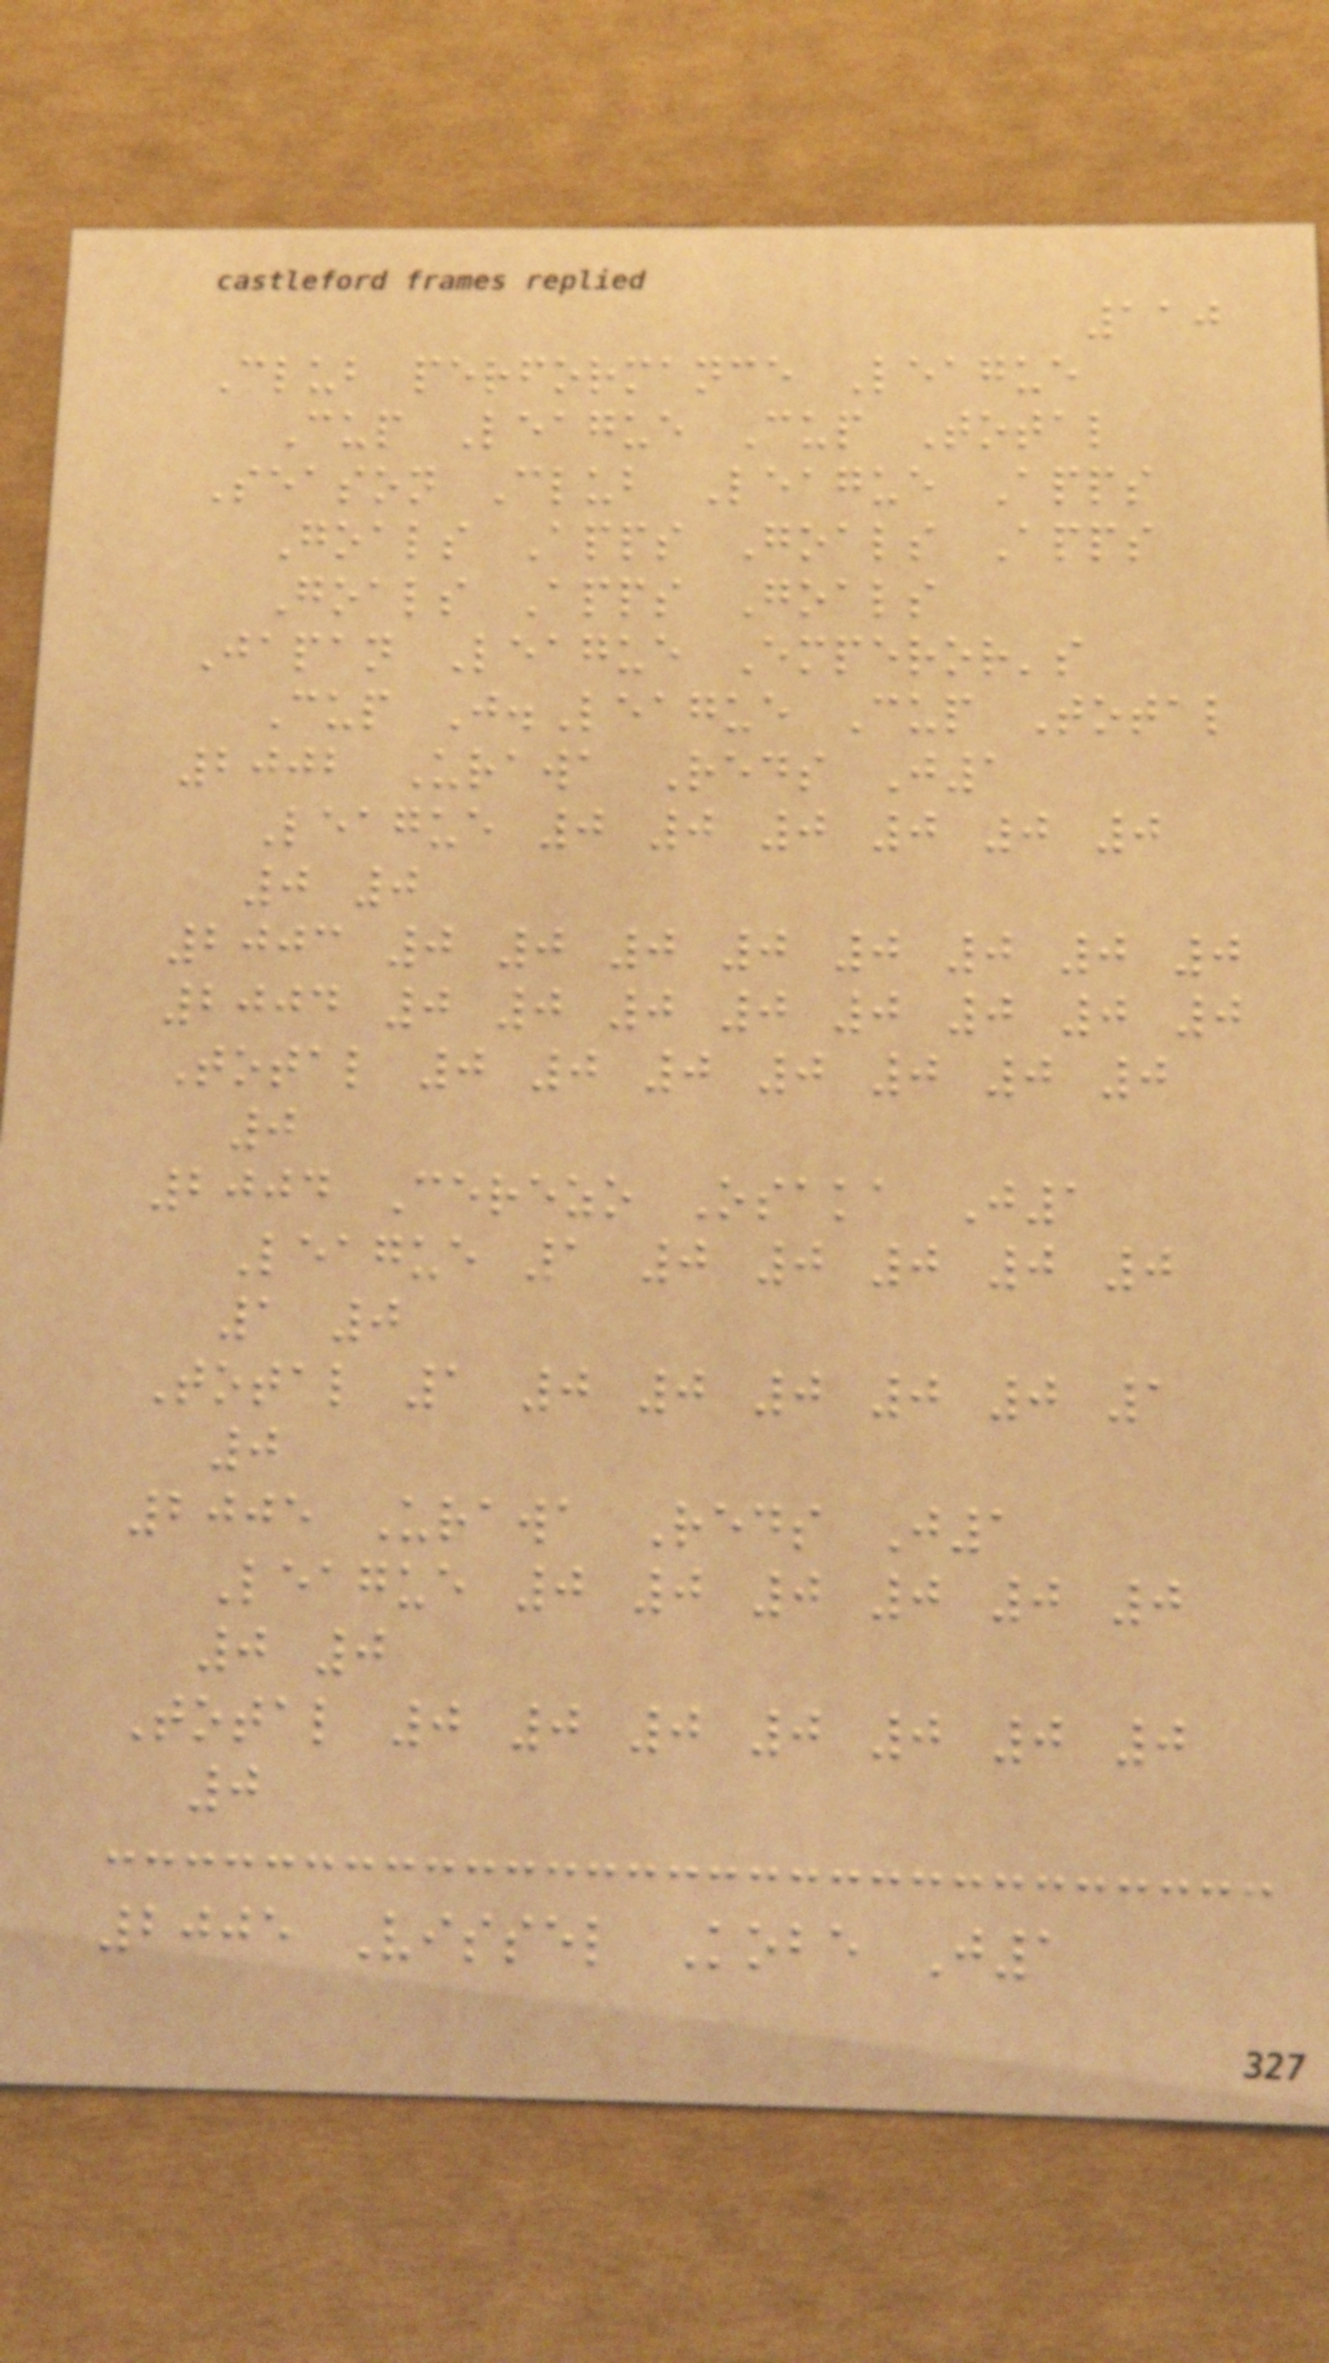110
Club performance League
Cup League Cup Total
Season Club League Apps
Goals Apps Goals Apps
Goals Apps Goals
Japan League Emperor's
Cup J.League Cup Total
2002 Urawa Reds J1
League 0 0 0 0 0 0
0 0
2003 0 0 0 0 0 0 0 0
2004 0 0 0 0 0 0 0 0
Total 0 0 0 0 0 0 0
0
2004 Cerezo Osaka J1
League 1 0 0 0 0 0
1 0
Total 1 0 0 0 0 0 1
0
2005 Urawa Reds J1
League 0 0 0 0 0 0
0 0
Total 0 0 0 0 0 0 0
0
2005 Vissel Kobe J1
